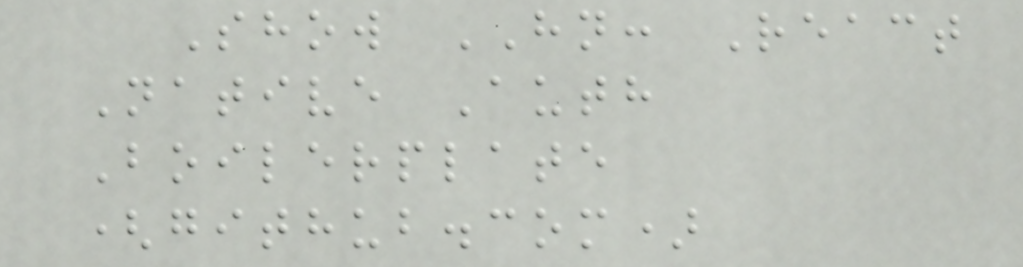Show HN: React
Native Auth
Boilerplate
(github.com)
